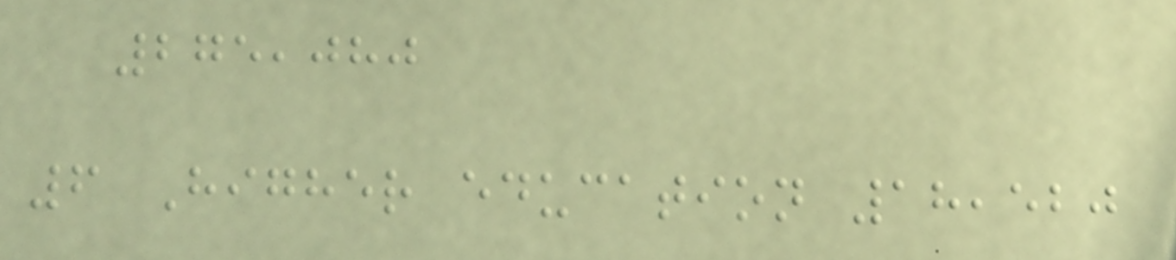275,080
6 Higher education 18,520
